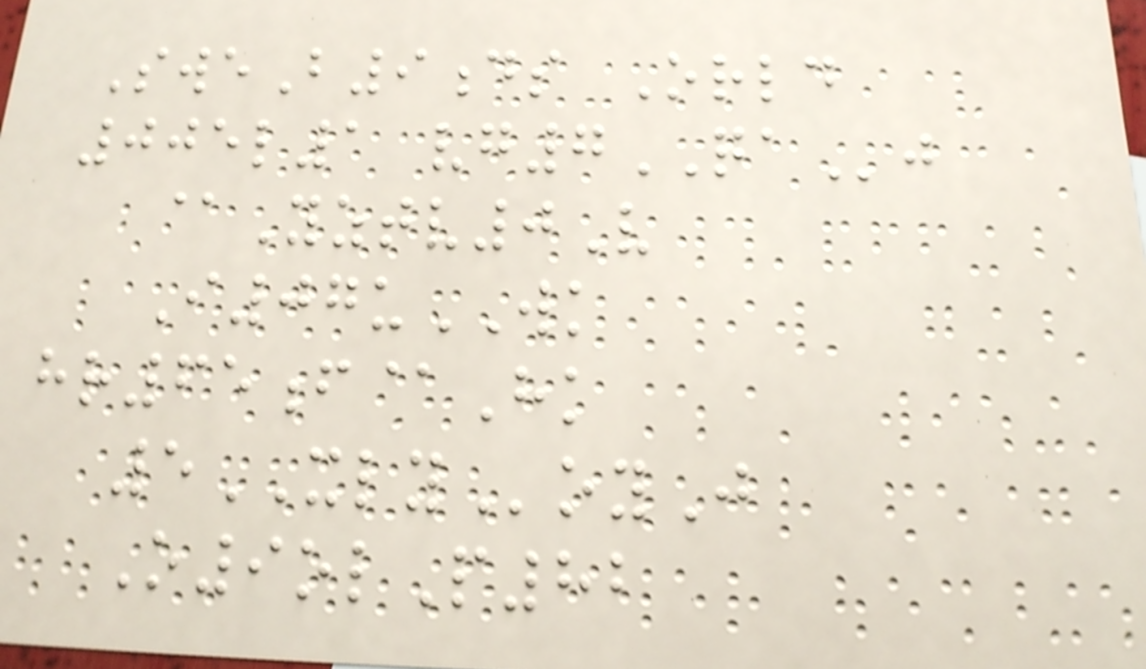SweB9ds Orld
005l1 vg7QAj
@Yztv0V
I07uWK
hr65f@Hk
5XLYoyJ
O9olP82
